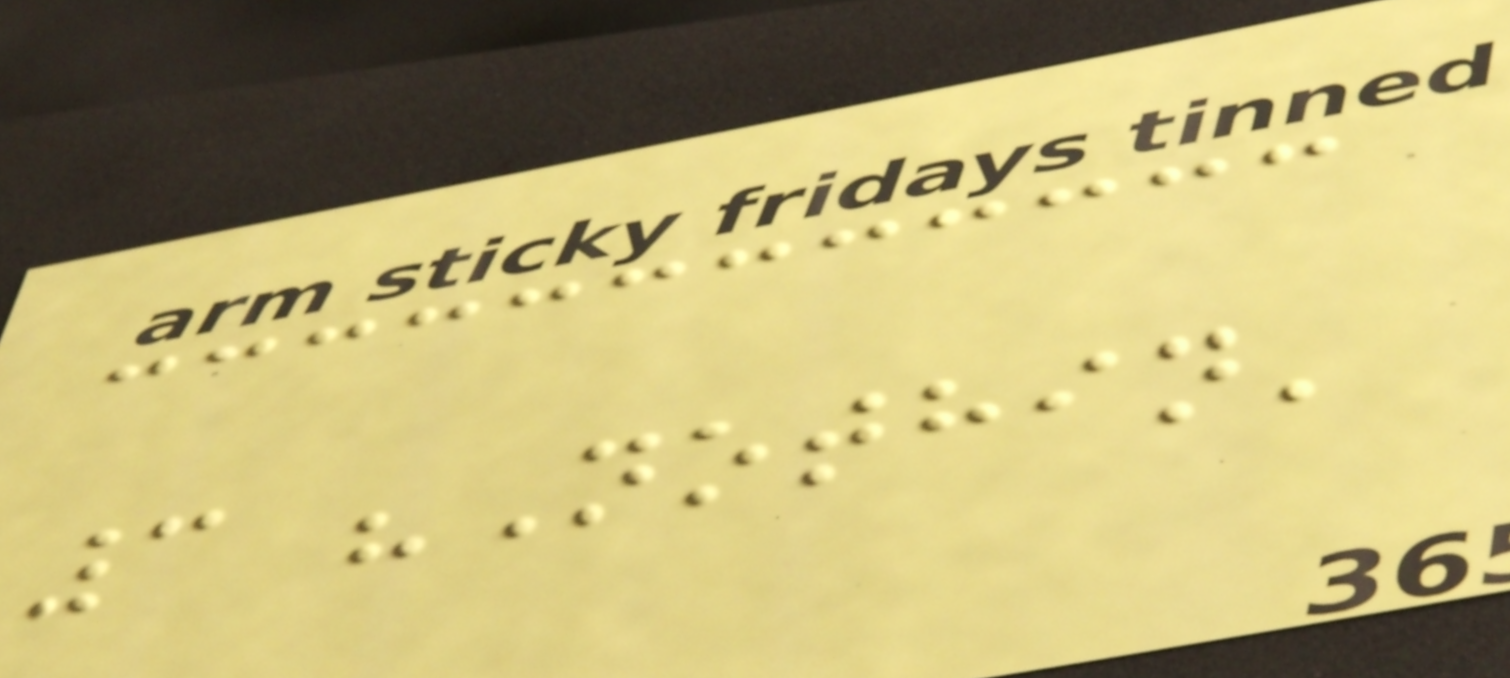3 "Nothin'
